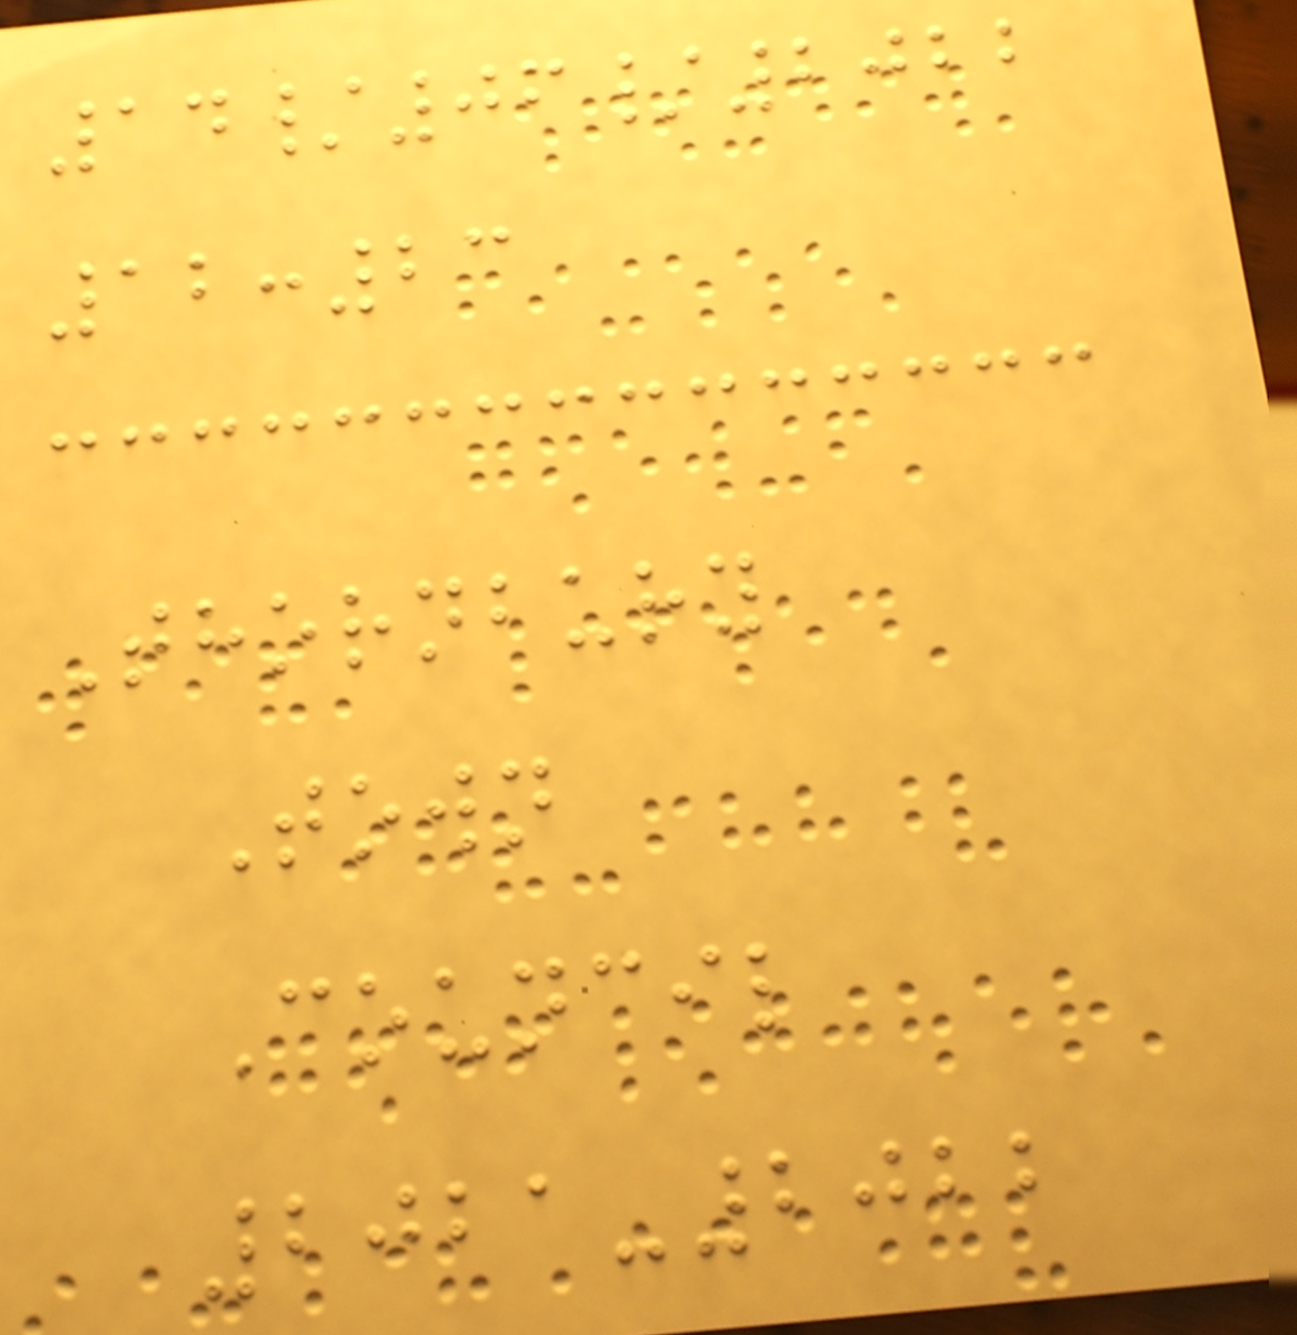14/06/2022
12:23
Thornbury
Town
Council
2021-2022
